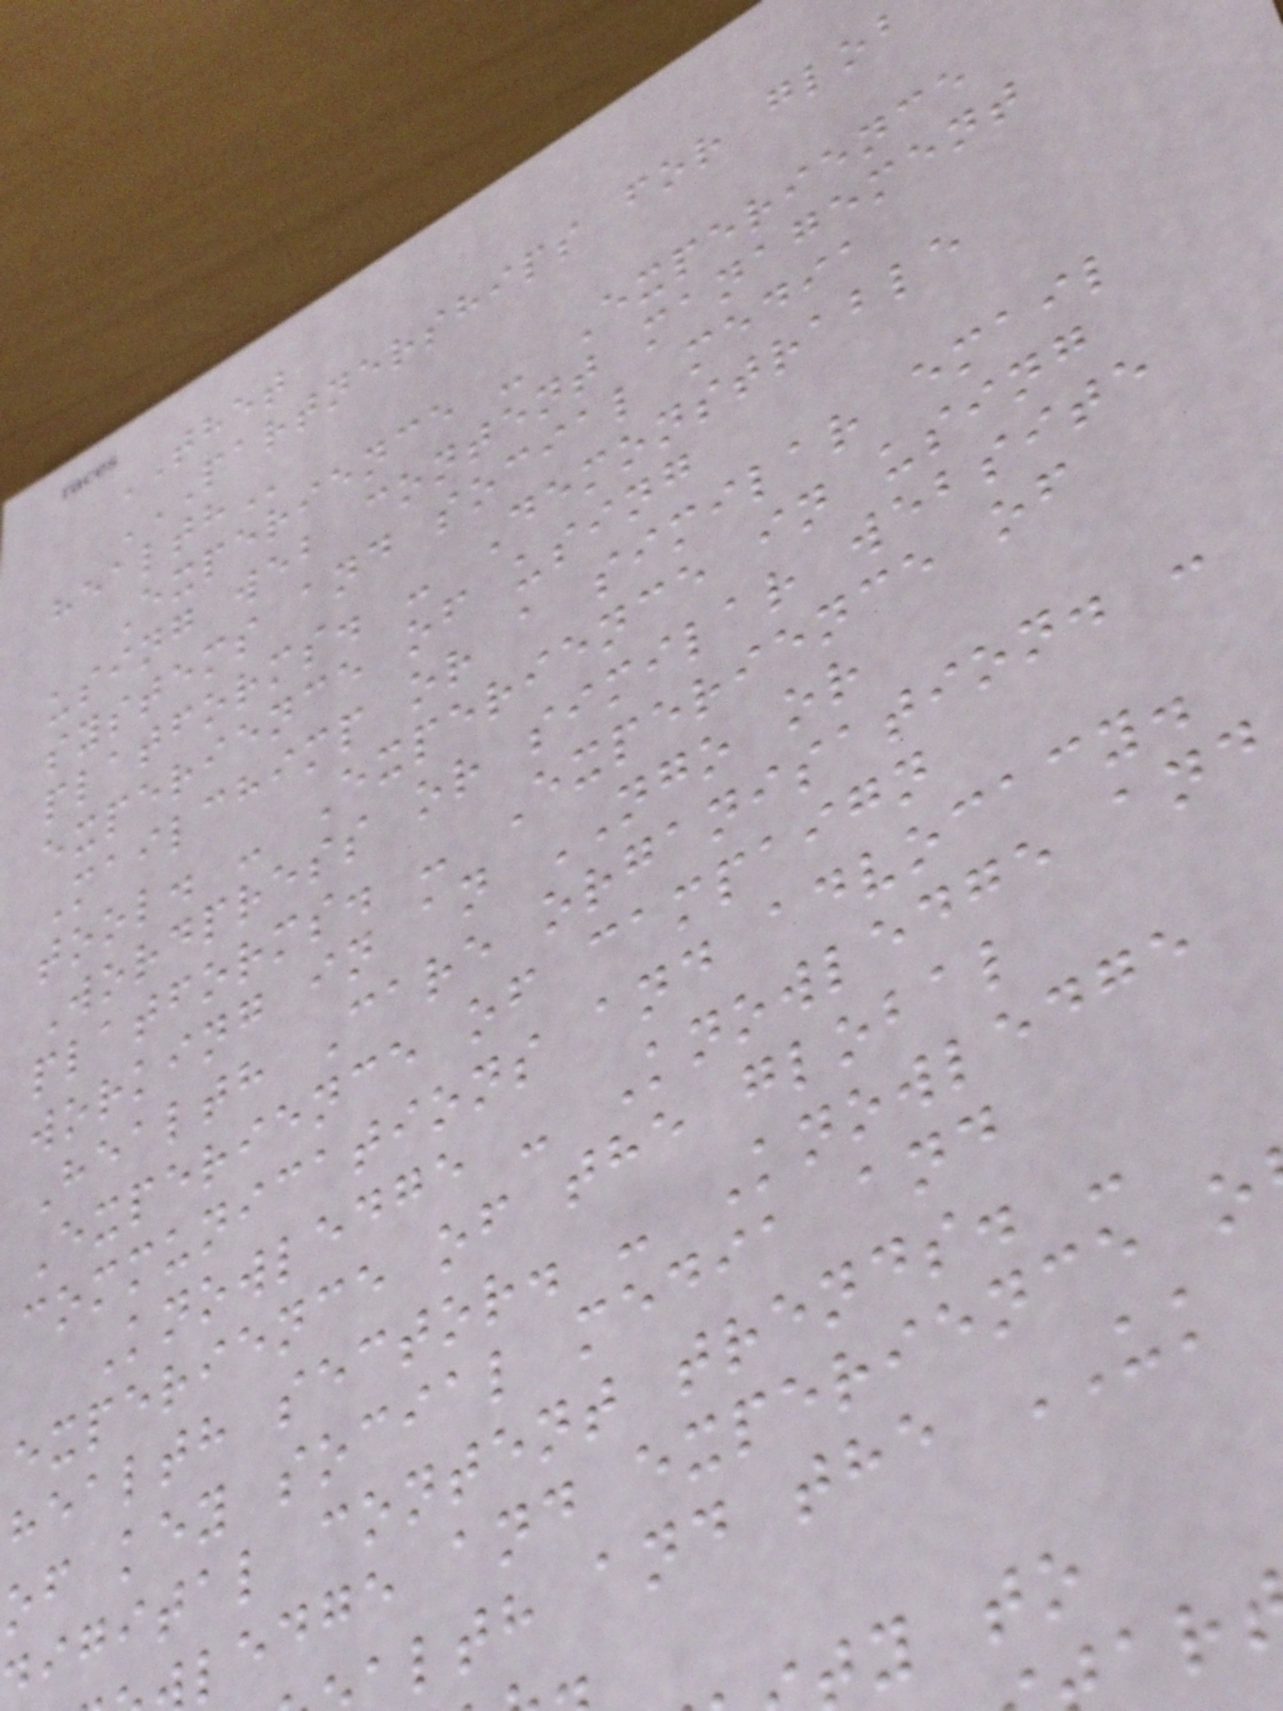THET
Experience - Experience
using web content management
systems and social media
platforms. - Demonstrable
experience of using
Mailchimp or a similar email
tool. - Experience in using
Wordpress or similar website
platforms. - Experience of
working in an NGO or
Health Care organisation. -
Experience of campaign
communications and advocacy.
Knowledge - Knowledge and
experience of the global
health sector. - Knowledge
of key social media and
igital content trends. -
ledge and experience o
lth and the UK
